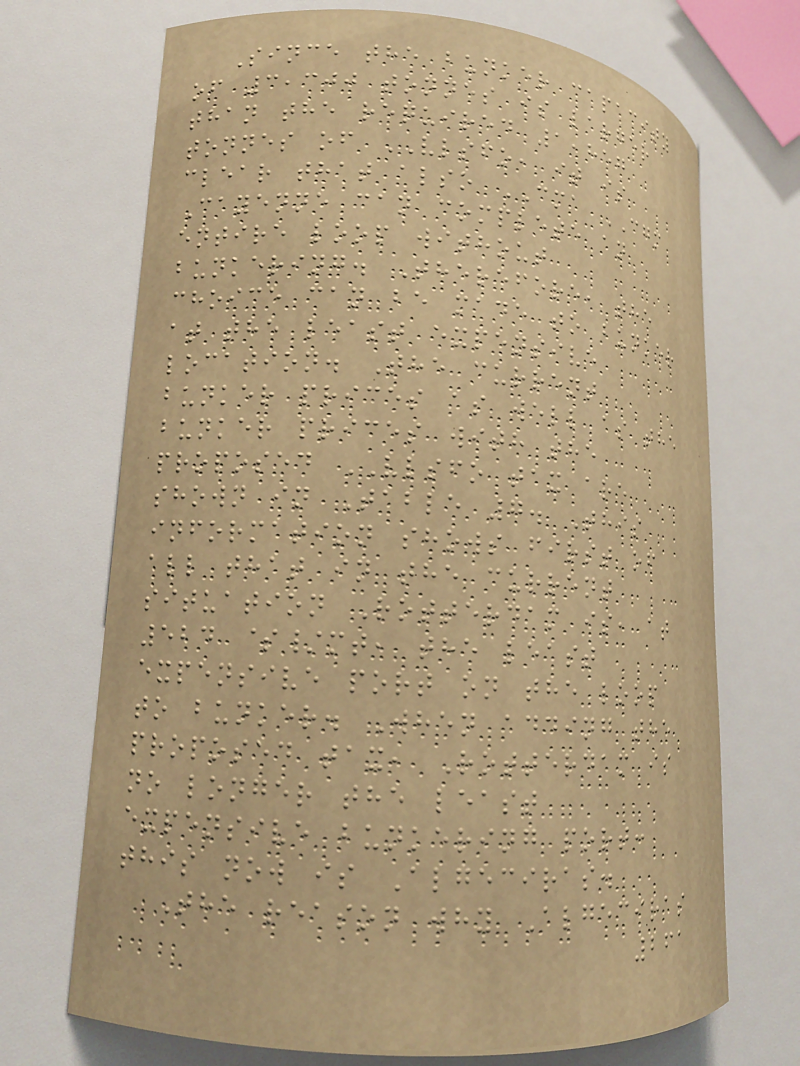Since the bunker capacity
of 3,300 tonnes is larger
than the required 1,857
tonnes of VLSFO, it is
clear that also CMA CGM
Cayenne can complete an
entire loop without
bunkering. Therefore, the
choice can be made to bunker
at the least expensive
location. The current
bunker prices as well as the
bunker prices with the
proposed VLSFO tax are
shown in Table 7. This
information shows first of
all that in the current
situation Rotterdam is, at
524 $/mt, the least
expensive port on the loop
to bunker. When adding the
proposed tax, Rotterdam is
no longer the least
expensive bunkering port:
this now is Algeciras.
The reason why Algeciras
261
